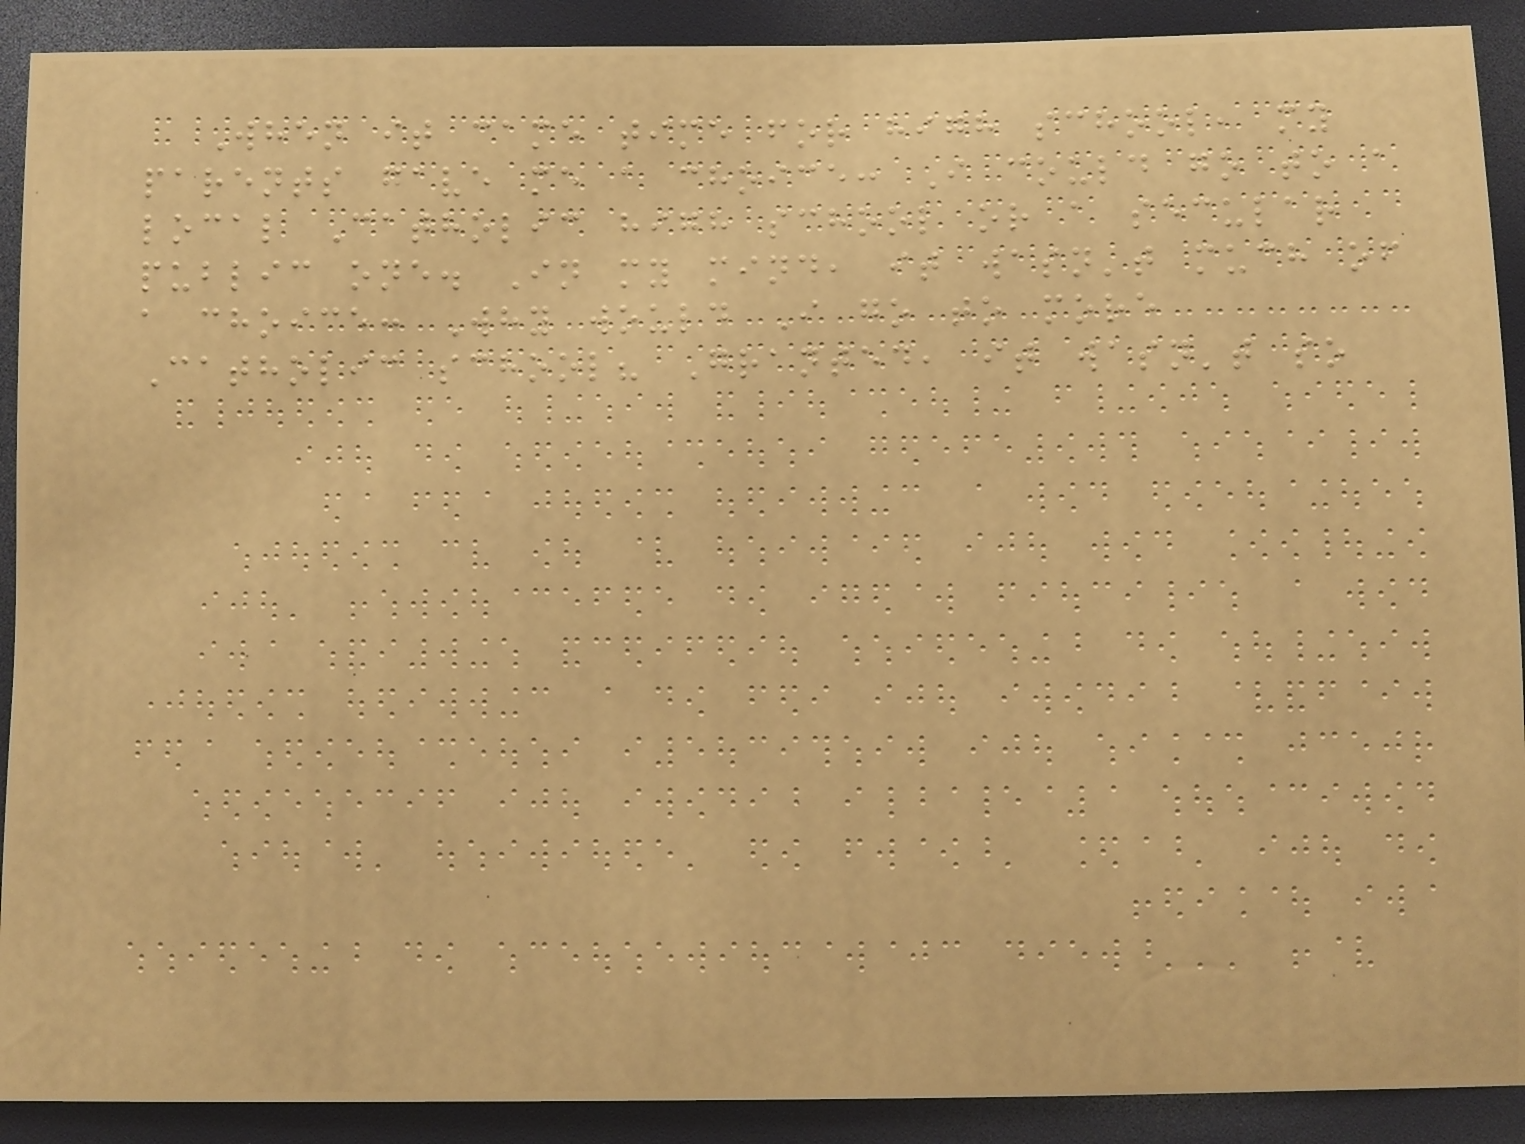When it came time for high school, my
parents gave me a choice: I could go to a
local Catholic high school or a secular
public one. In my mind, it wasn't much of
a choice: Why would I go to more
Catholic school? Granted, it wasn't so
